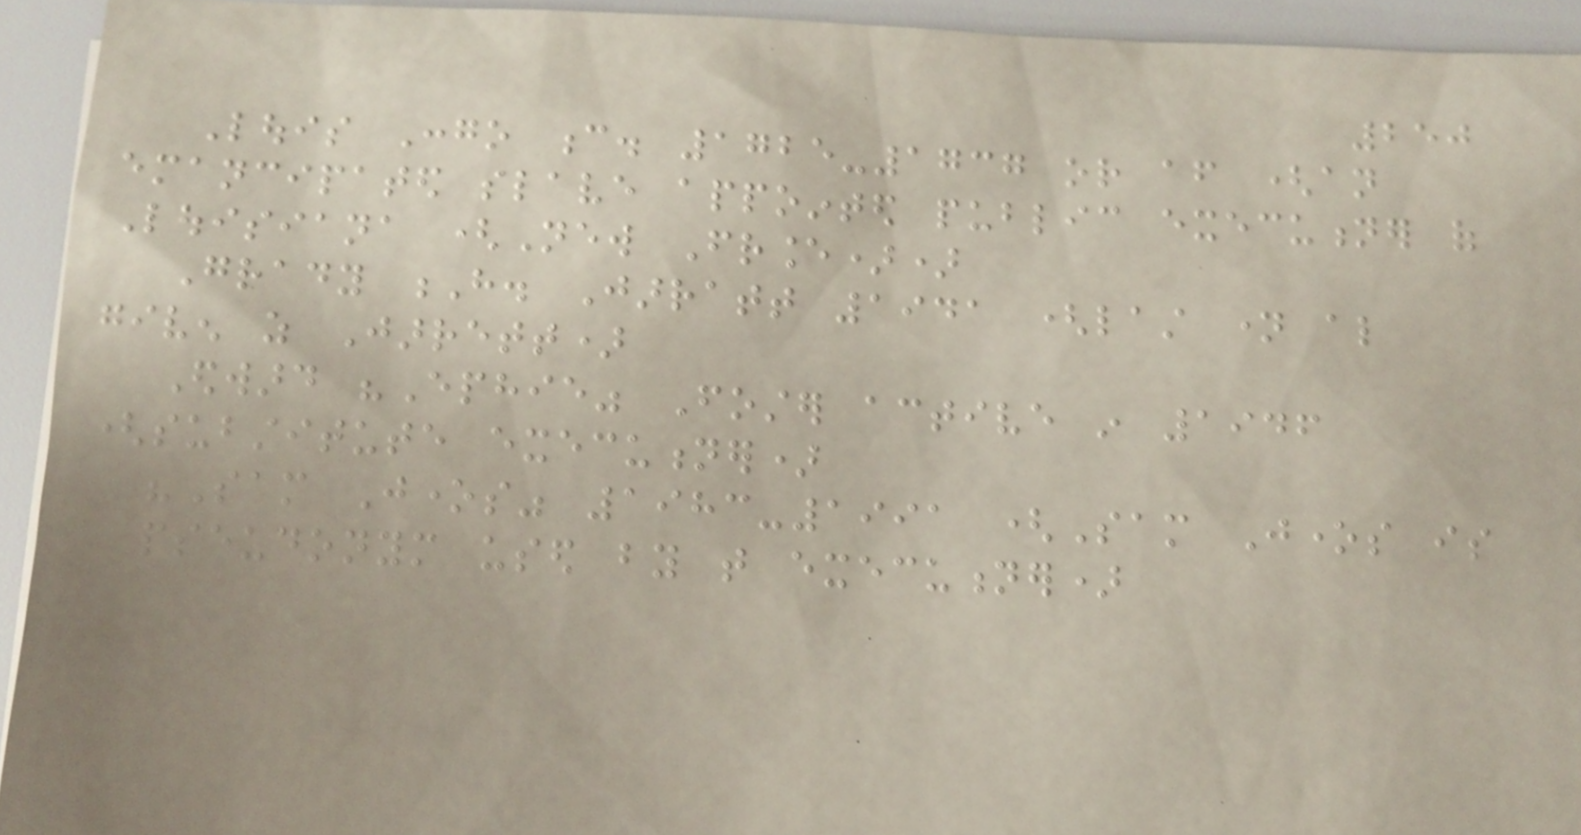250
Louis Congo c. 1725-1737 or after (an
emancipated slave appointed public executioner of
Louisiana (New France))
Grady H. Jarratt 1941 (last name also
given as Jarrett)
Edward "Ephie" Foster active in 1946
(substitute executioner)
"Sam Jones" 1983-1991 (Sam Jones is
a pseudonym used by that executioner)
